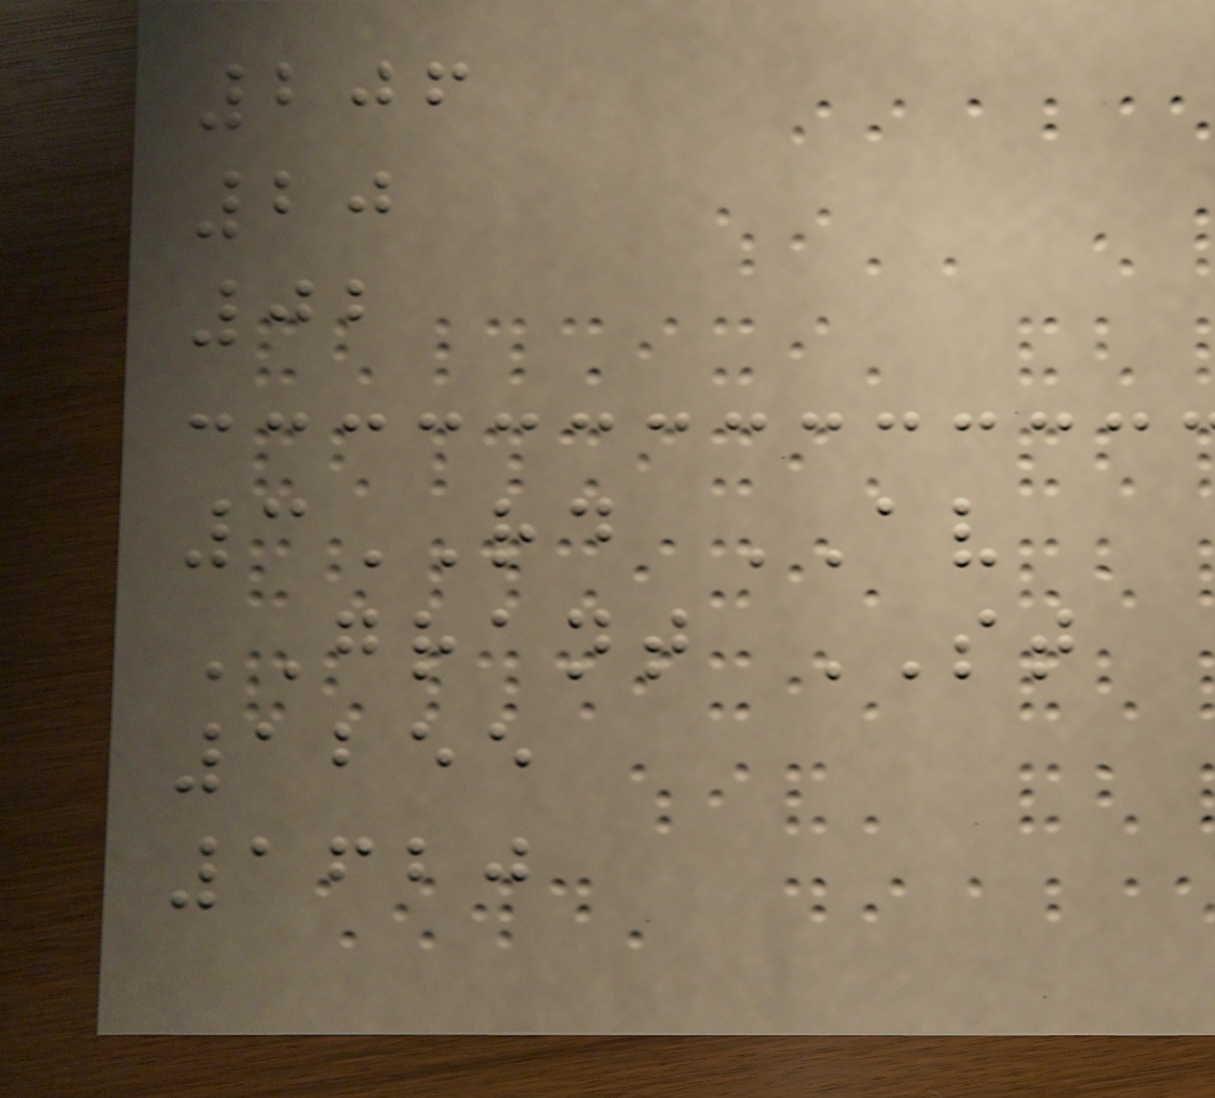206
20
02
3RD AV
GRANT ST
1255
1620
